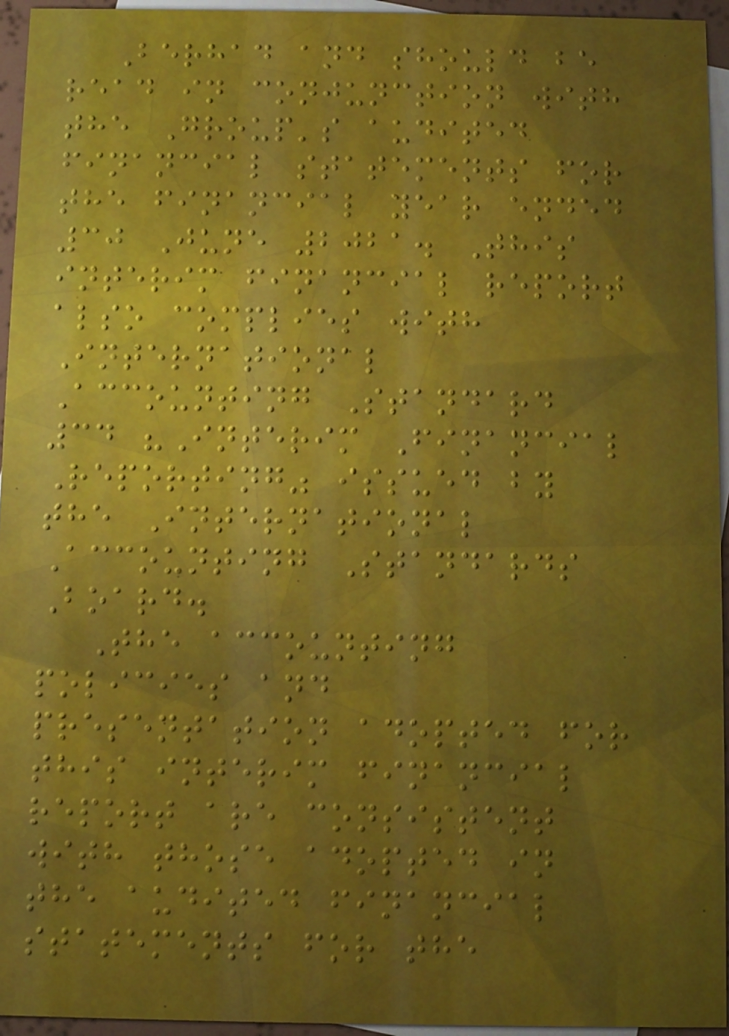Berhad and should be
read in conjunction with
the Group's audited
financial statements for
the financial year ended
30 June 2021. This
interim financial report
also complies with
International
Accounting Standard
34 "Interim Financial
Reporting" issued by
the International
Accounting Standards
Board.
The accounting
policies and
presentation adopted for
this interim financial
report are consistent
with those adopted in
the audited financial
statements for the
